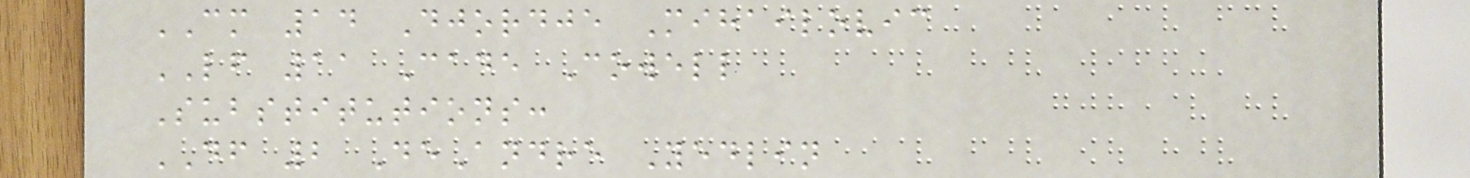CM 14 Djordje Mihailovic
LF 11 Cade Cowell
Substitutions:
DF 2 DeAndre Yedlin
